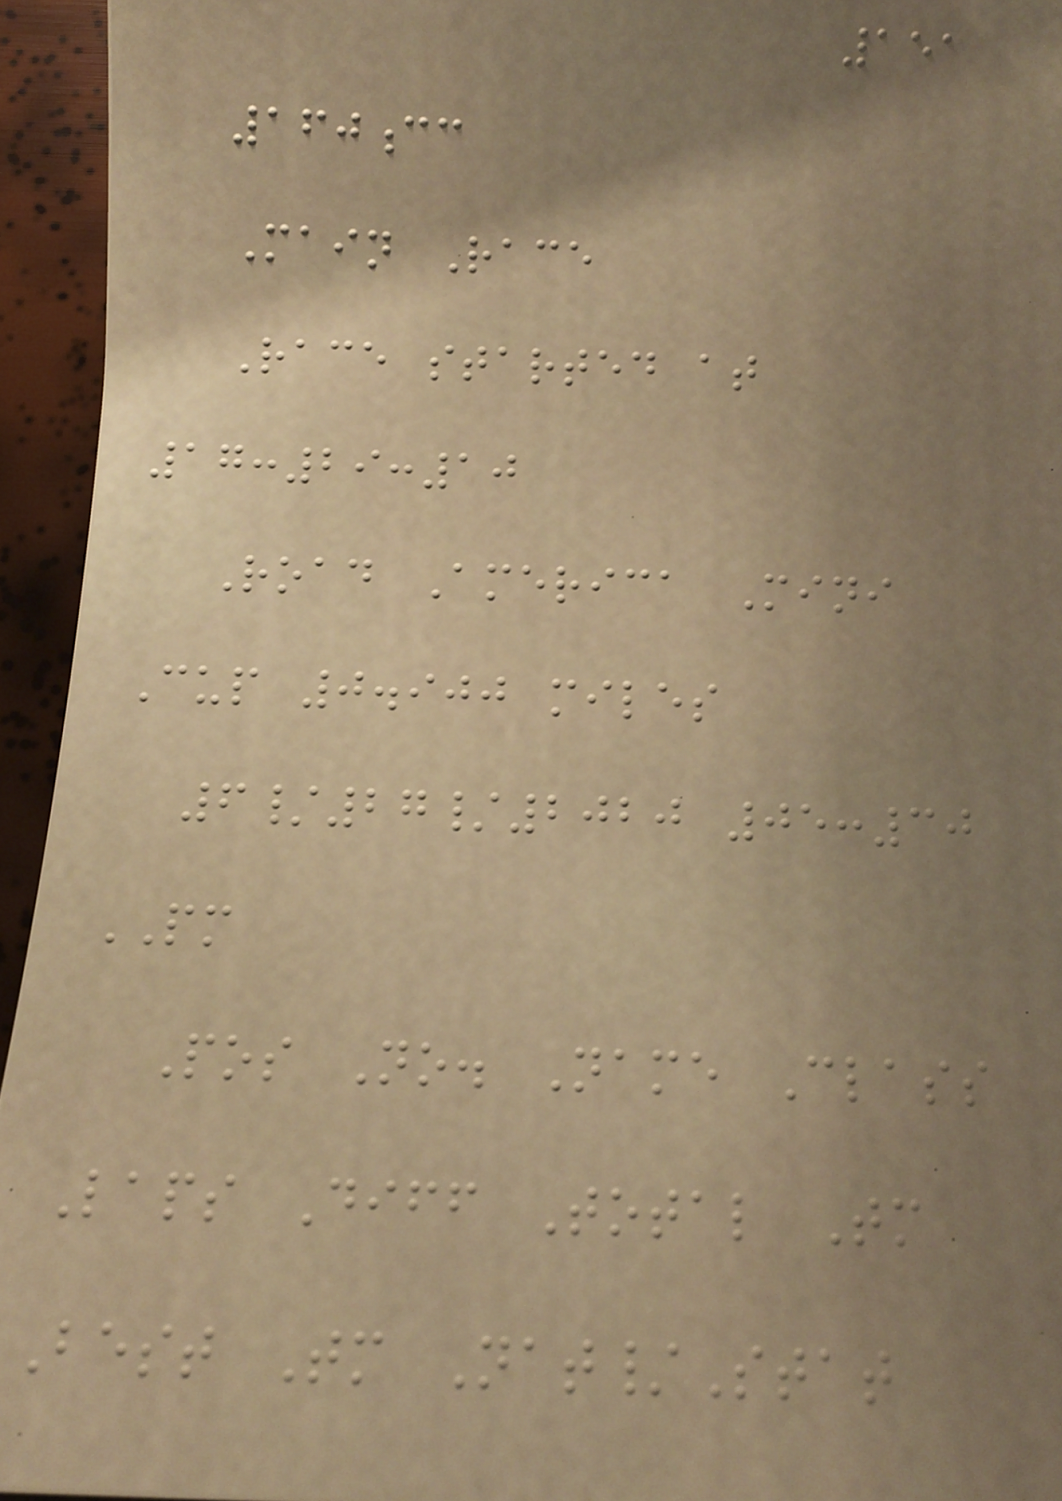151
160cc
Main Race
Race started at
17:29:10
Road America Mini
Cup 0.900 miles
6/27/2020 05:30
PM
Pos No. Name Class
Laps Diff Total Tm
Best Tm Nat/Stat
